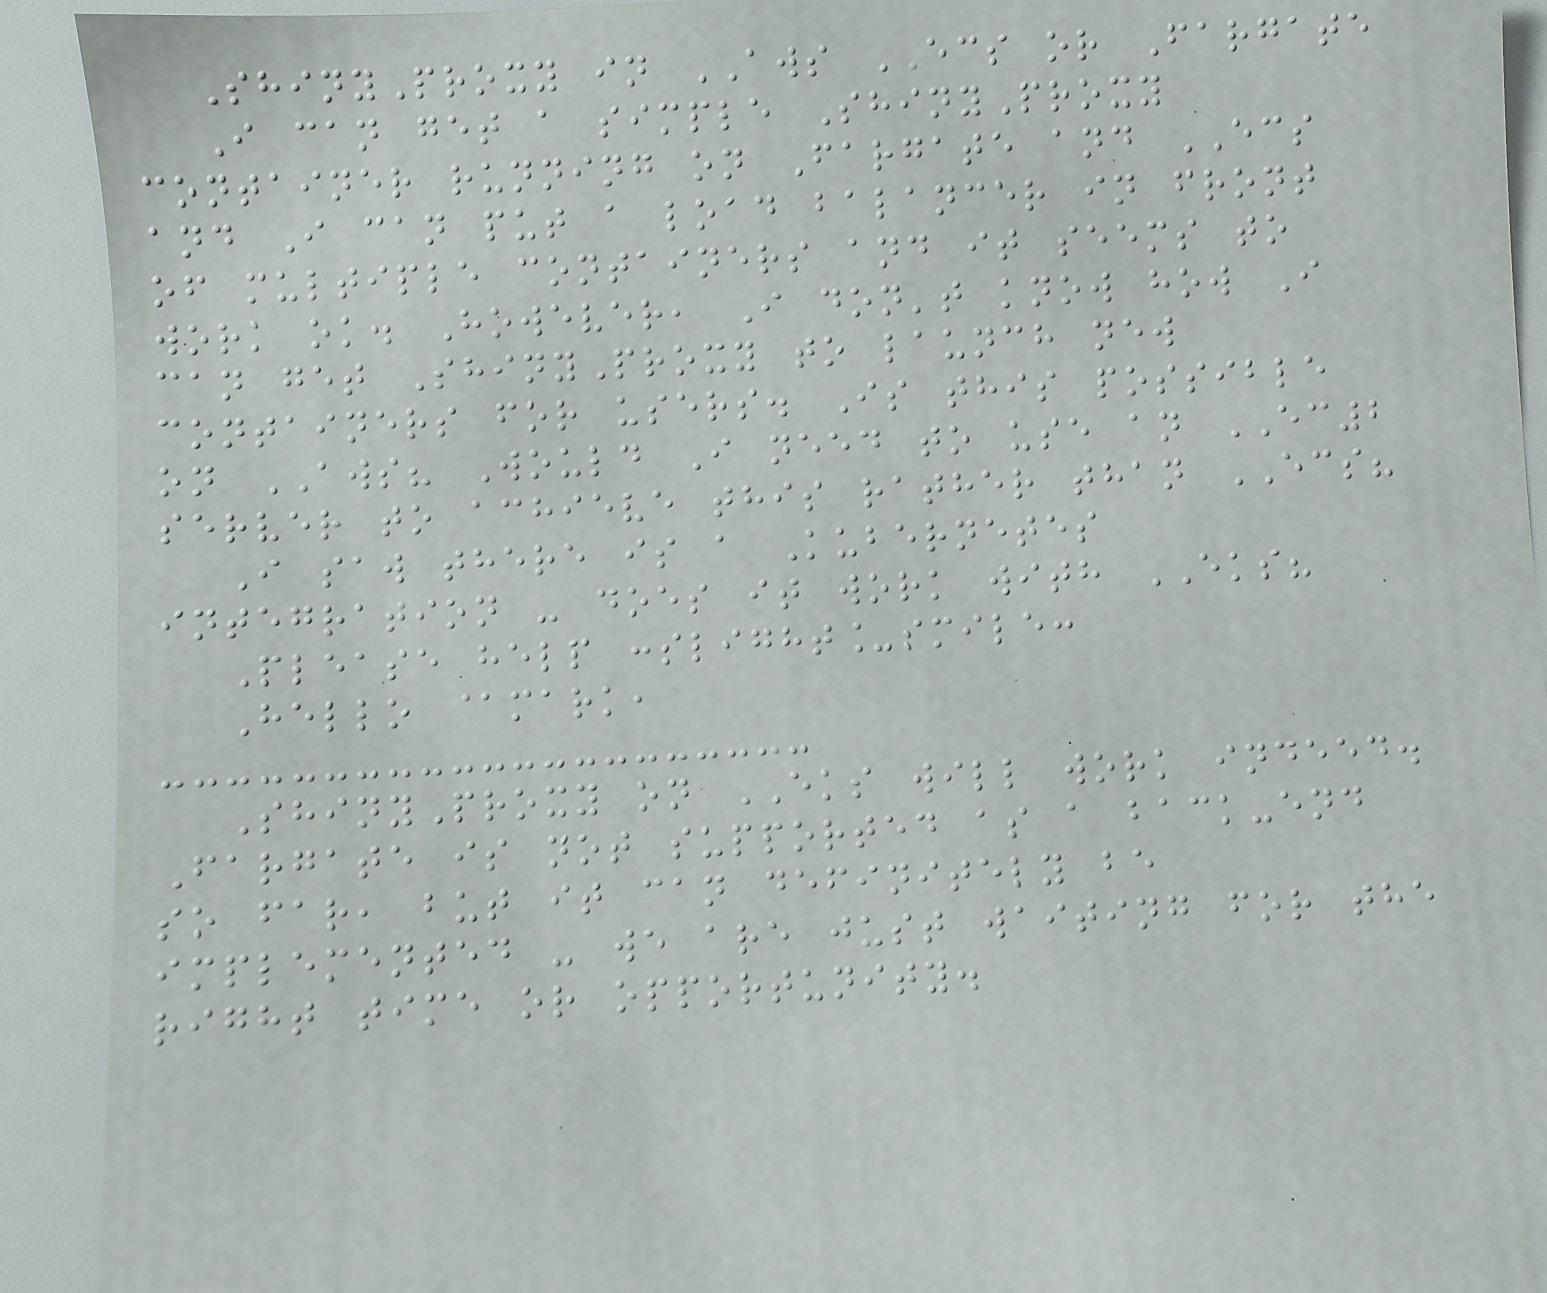ShinyProxy in AWS ECS or Fargate
I can get a simple ShinyProxy
container running on Fargate and ECS
and I can put a load balancer in front
of multiple containers and it seems to
work ok. However, I don't know how I
can get ShinyProxy to launch new
containers for users. Is this possible
on AWS? Would I need to use an EC2
server to achieve this rather than ECS?
I saw there is a Kubernetes
integration - does it work with EKS?
Please help :slight_smile:
Hello @mark,
ShinyProxy on EKS will work indeed.
Fargate is not supported as a back-end
so far, but it can definitely be
implemented - we are just waiting for the
right time or opportunity.
